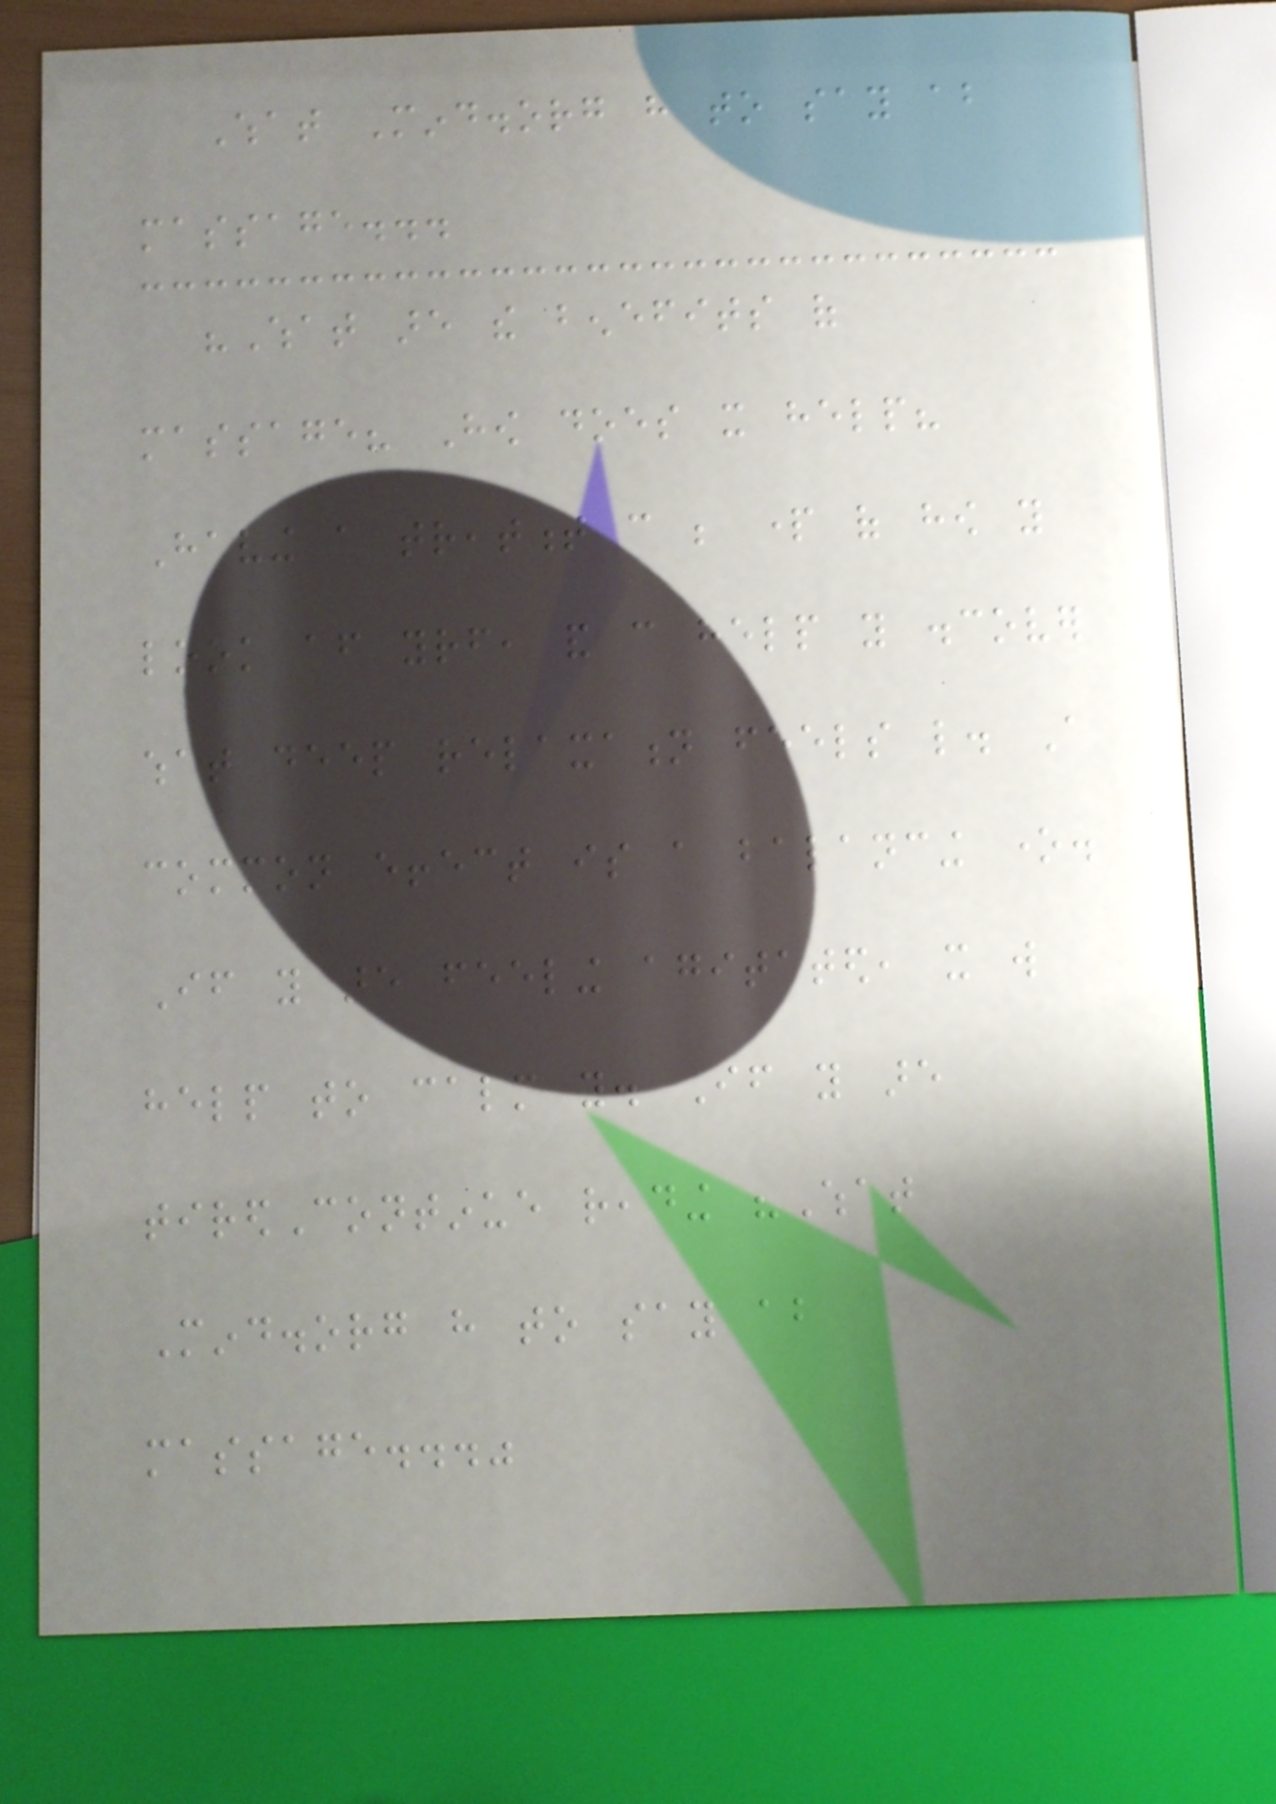What Mind.org have to say about
massage...
"What are the benefits of
massage? How does it help?
Having a treatment can be part of how you
look after yourself, and can help you discover
what deep relaxation feels like. A
common effect is a balancing one.
If you are feeling agitated, it will
help to calm you. If you are
tiredContinue reading "What
Mind.org have to say about
massage..."
